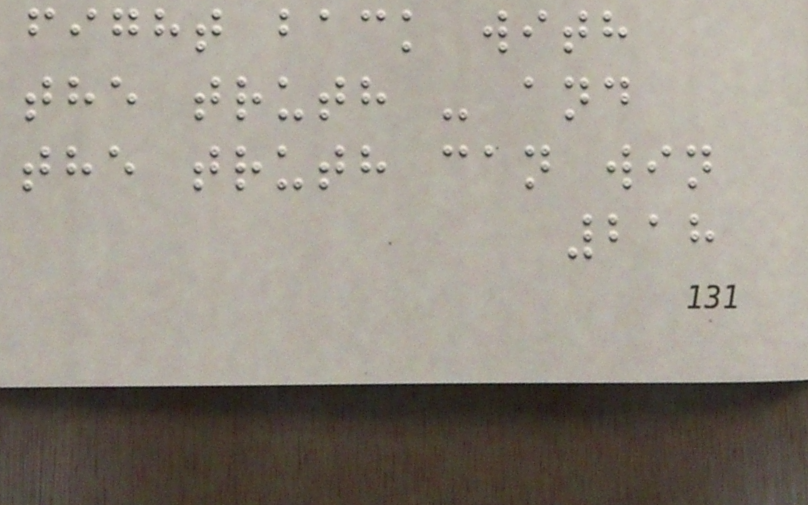fight back with
the truth - and
the truth can win
218
